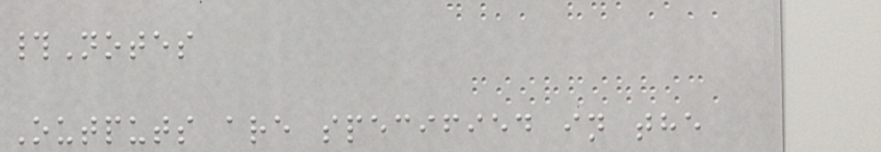#Notes
Outputs are specified in the
